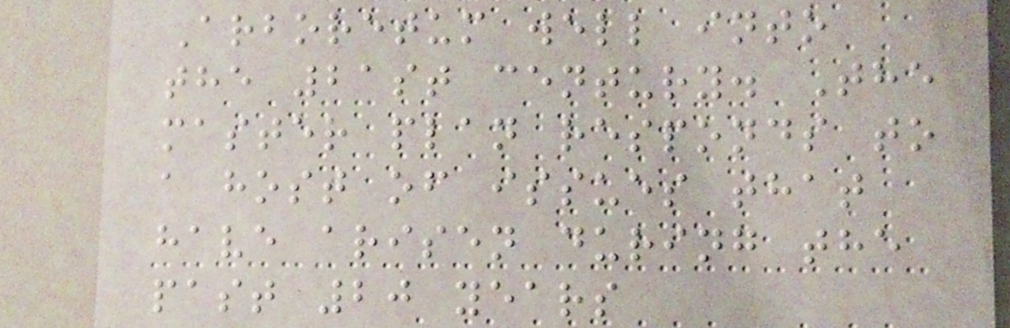Arboretum well into
the 21st century. The
master plan responds to
a host of issues that
have arisen during the
past 20 years
